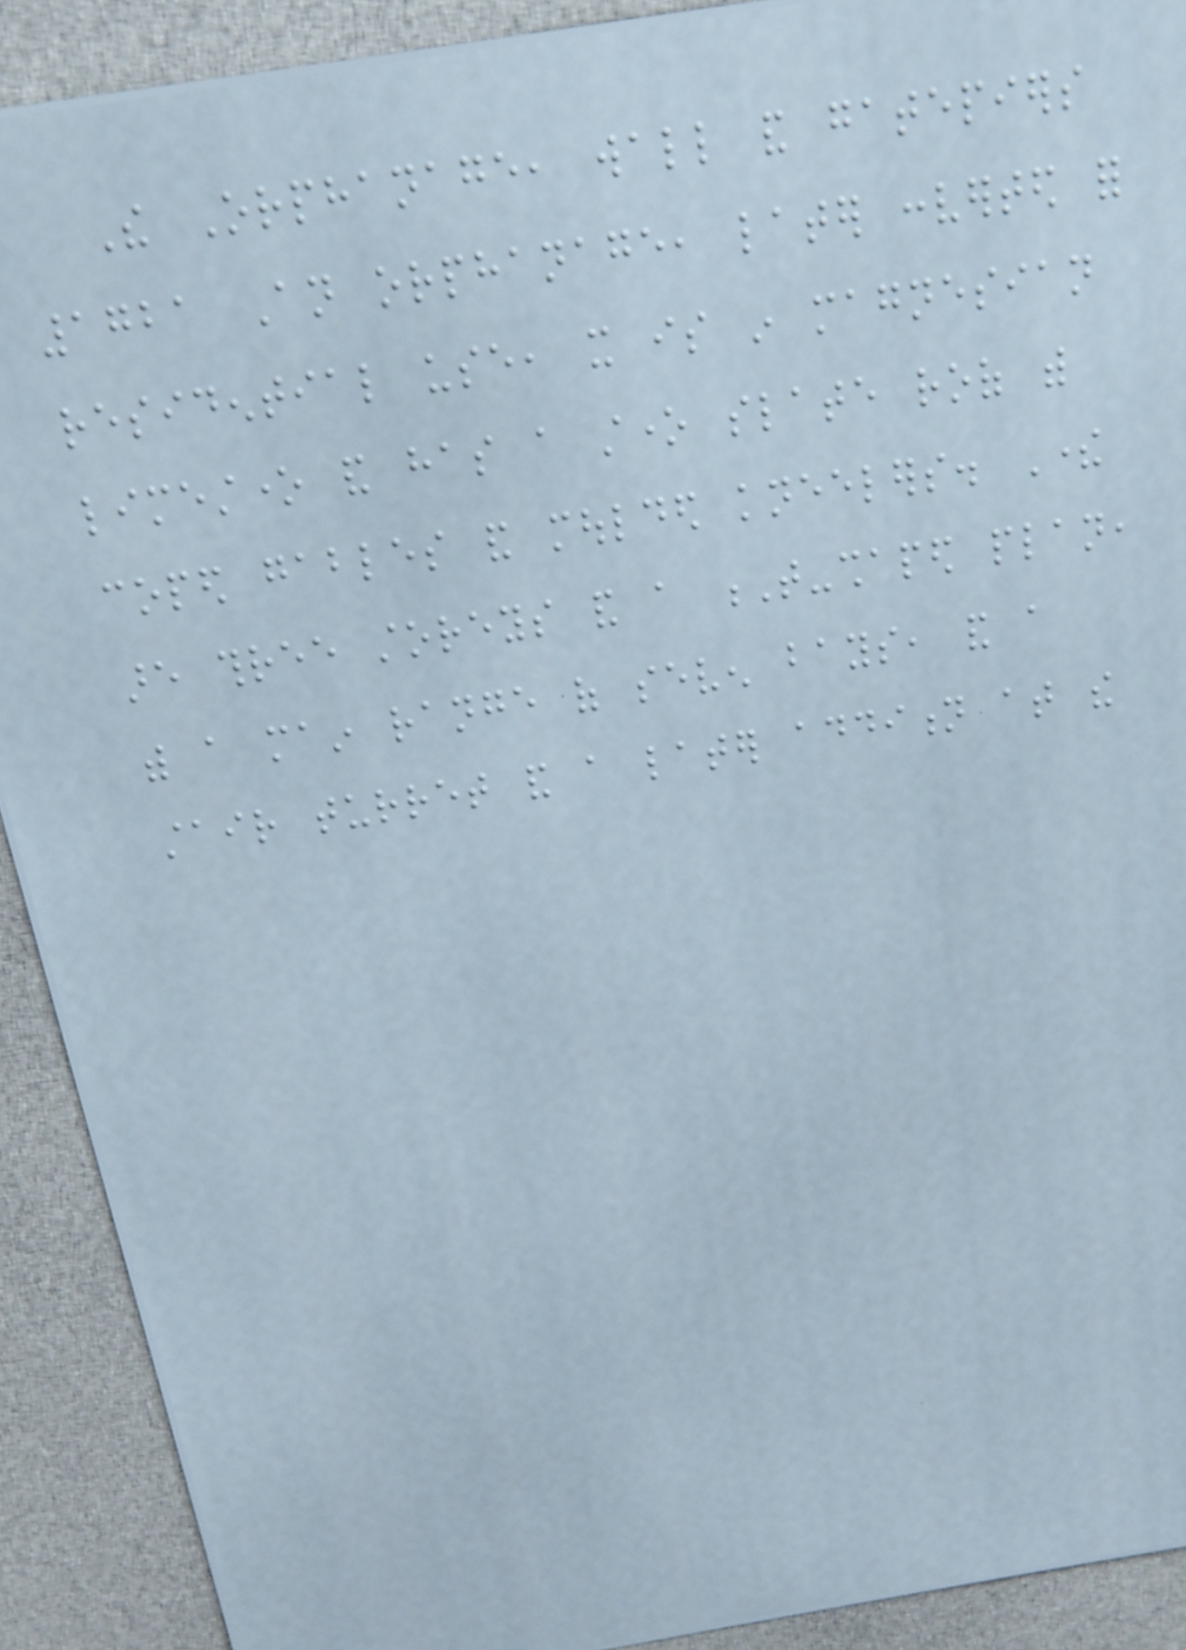The Orphanage, wall and gatepiers
1721 An orphanage, later converted for
residential use, it is in magnesian
limestone and has a stone slate roof with
coped gables and moulded kneelers. There
are three storeys and a T-shaped plan,
with a main range of seven bays, and a
stair turret and a later addition at the
